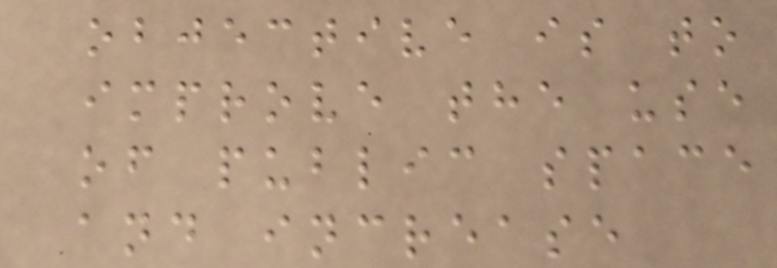objective is to
improve the use
of public space
and increase
